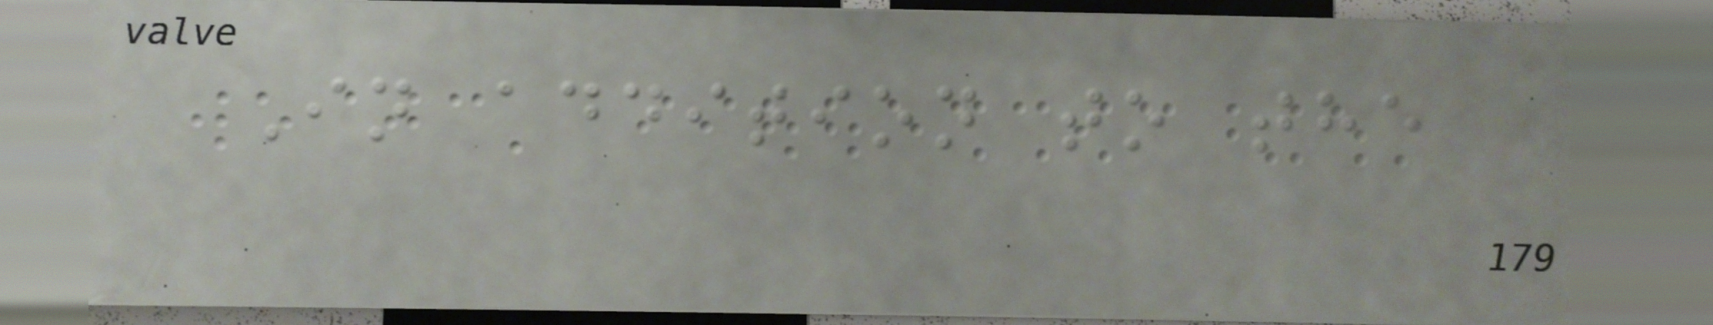In addition to the
